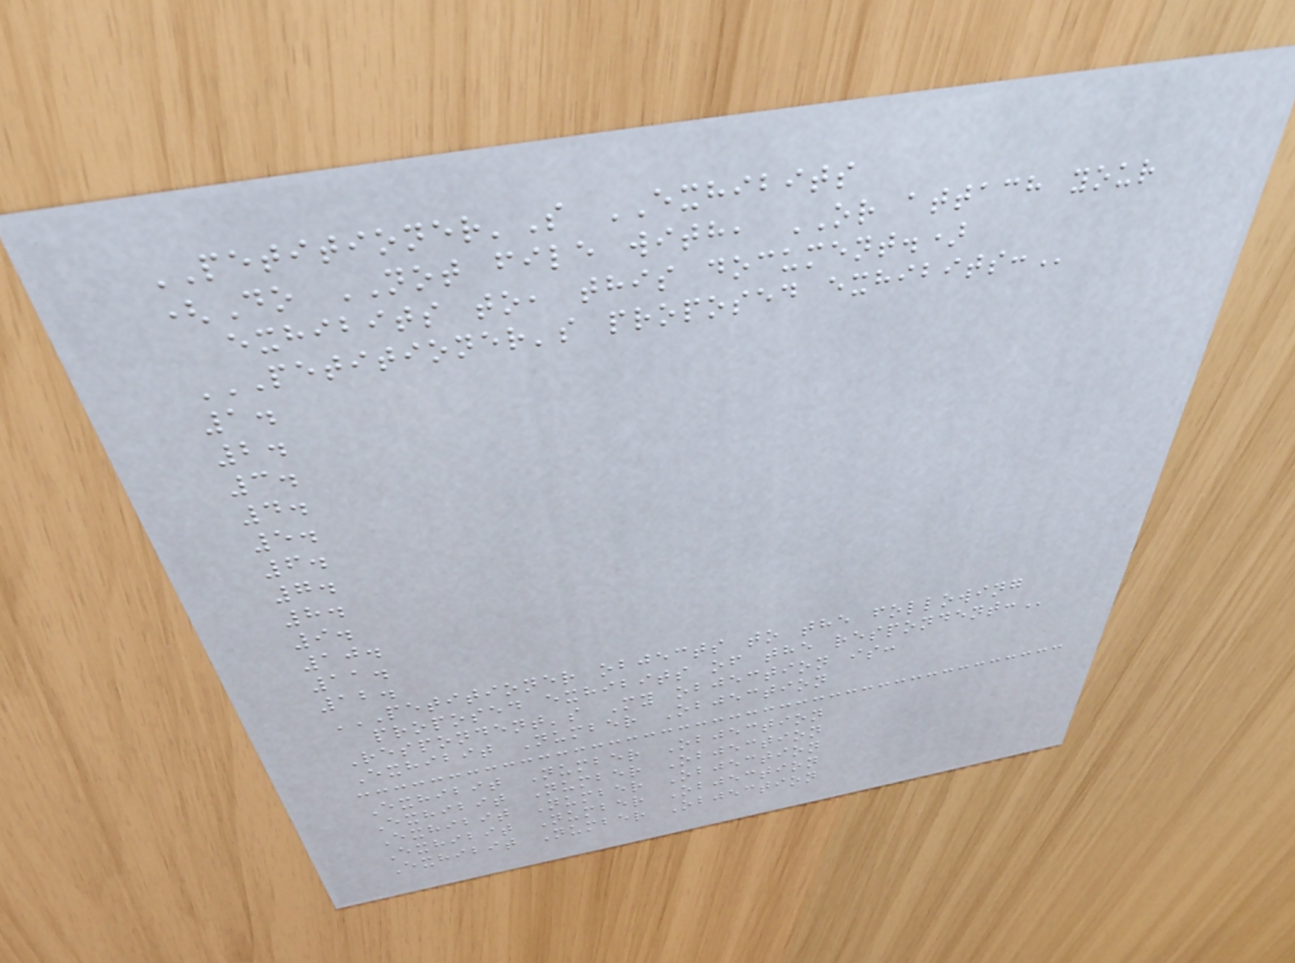PETITIONER'S EXHIBITS
(Do NOT file with, OR attach your
exhibits to, this document.)
PETITIONER'S PROPOSED EXHIBITS:
1.
2.
3.
4.
5.
6.
7.
8.
9.
10.
11.
12.
PETITIONER OBJECTS TO THE FOLLOWING
PROPOSED EXHIBITS OF THE RESPONDENT:
Respondent's My objection is:
Exhibit Number Objection
Exhibit Number Objection
Exhibit Number Objection
Exhibit Number Objection
Exhibit Number Objection
Exhibit Number Objection
